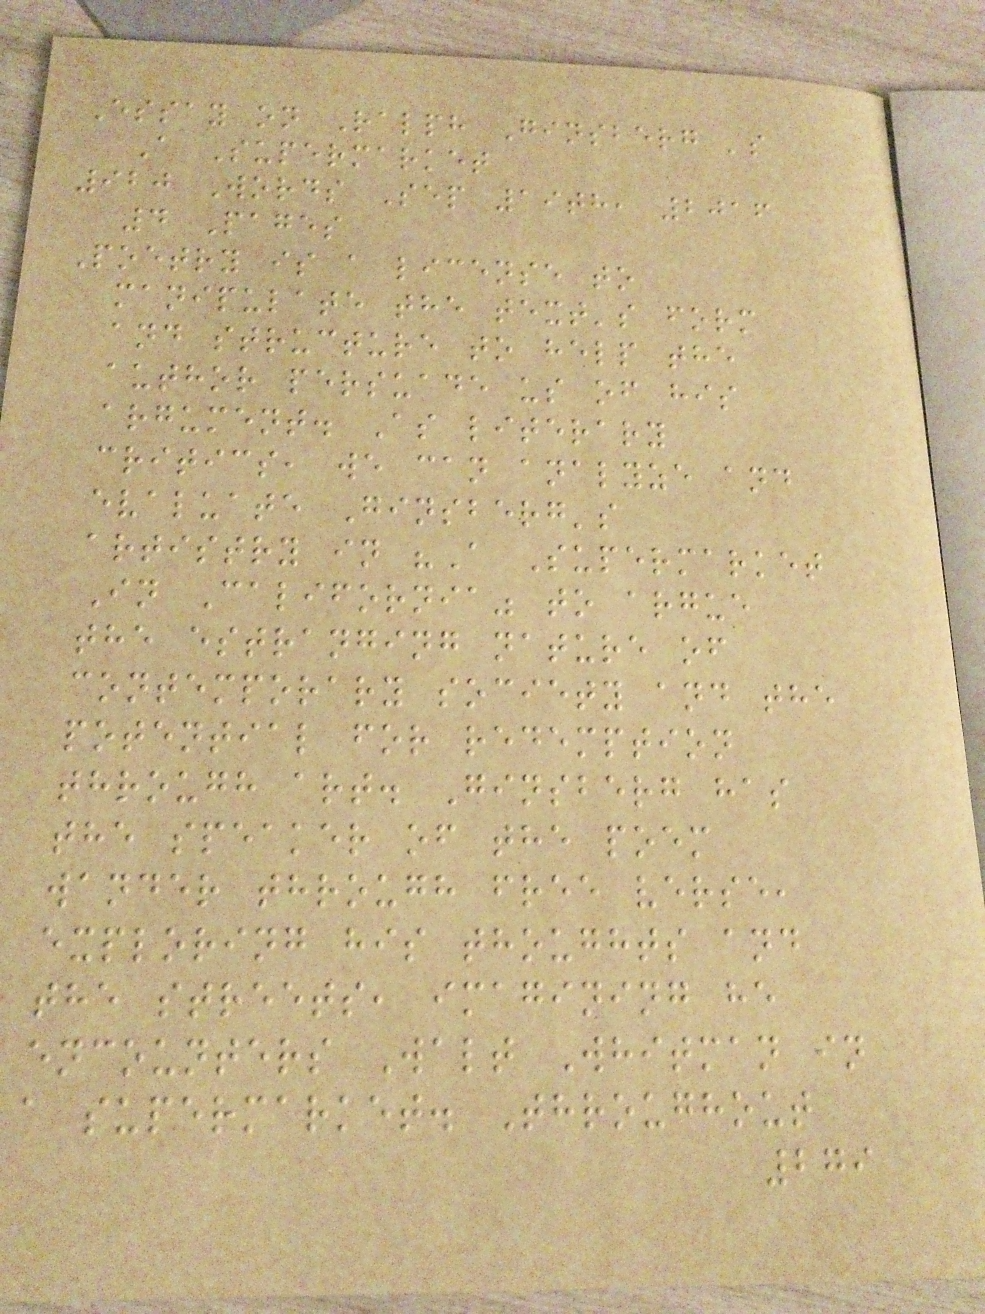Essay on Ralph Ginsberg 's
A Supermarket
920 Words Sep 19th, 2016
4 Pages
Poetry is a license to
manipulate the text's form
and structure to help the
author persuade us of his
argument. As literary
critics, we can analyze and
evaluate Ginsberg's
artistry in "A Supermarket
In California" to argue
the estranging nature of
contemporary society and the
potential for redemption
through art. Ginsberg has
the speaker of the poem
wander through free verse,
exploring his thoughts and
the streets, imagining he
encounters Walt Whitman in
a supermarket. Throughout
279
